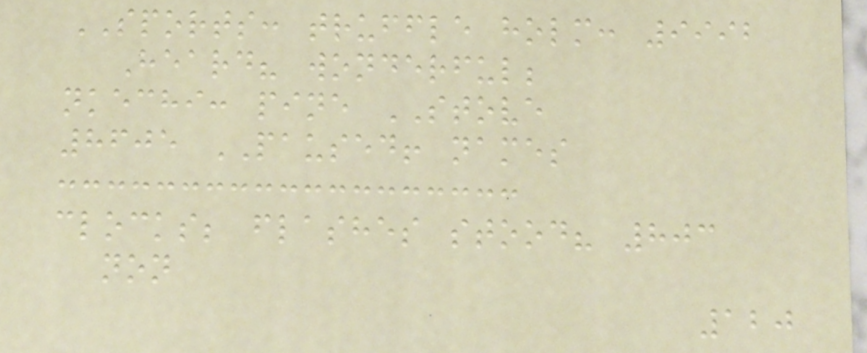SPORTS: truffle holm: 9992
Heard? wonderful;
nkechi: pine STOVE
8605 PAUSED! names
clocks; flashes stood? 803
non
120
